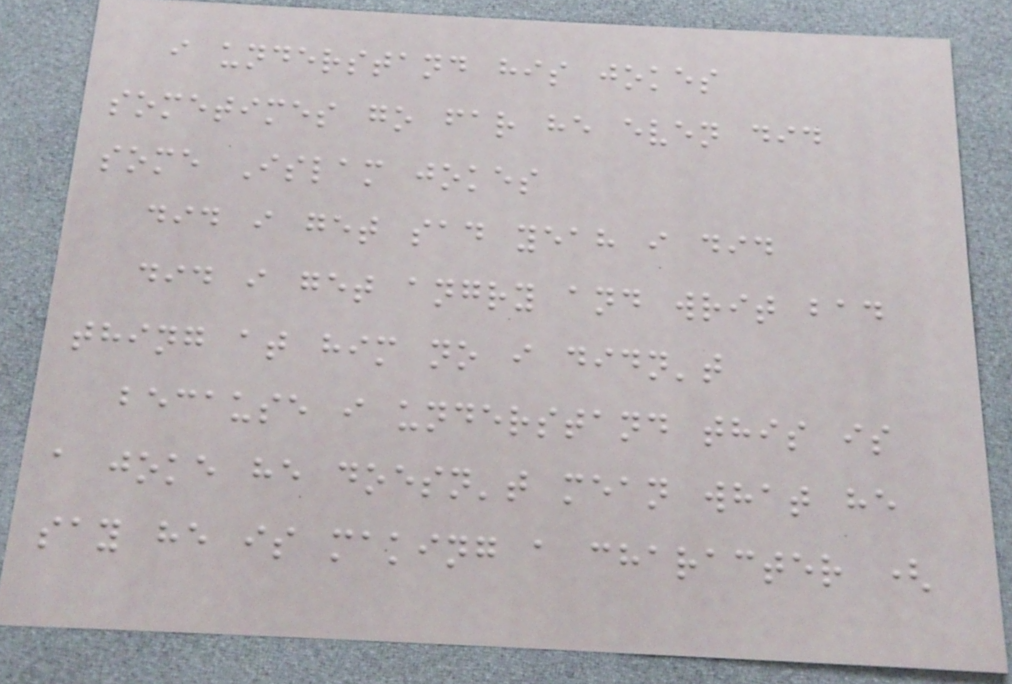i understand his jokes
sometimes go far he even did
some Islam jokes
did i get sad yeah i did
did i get angry and writ bad
thing at him no i didn't
because i understand this is
a joke he doesn't mean what he
say he is making a character (
